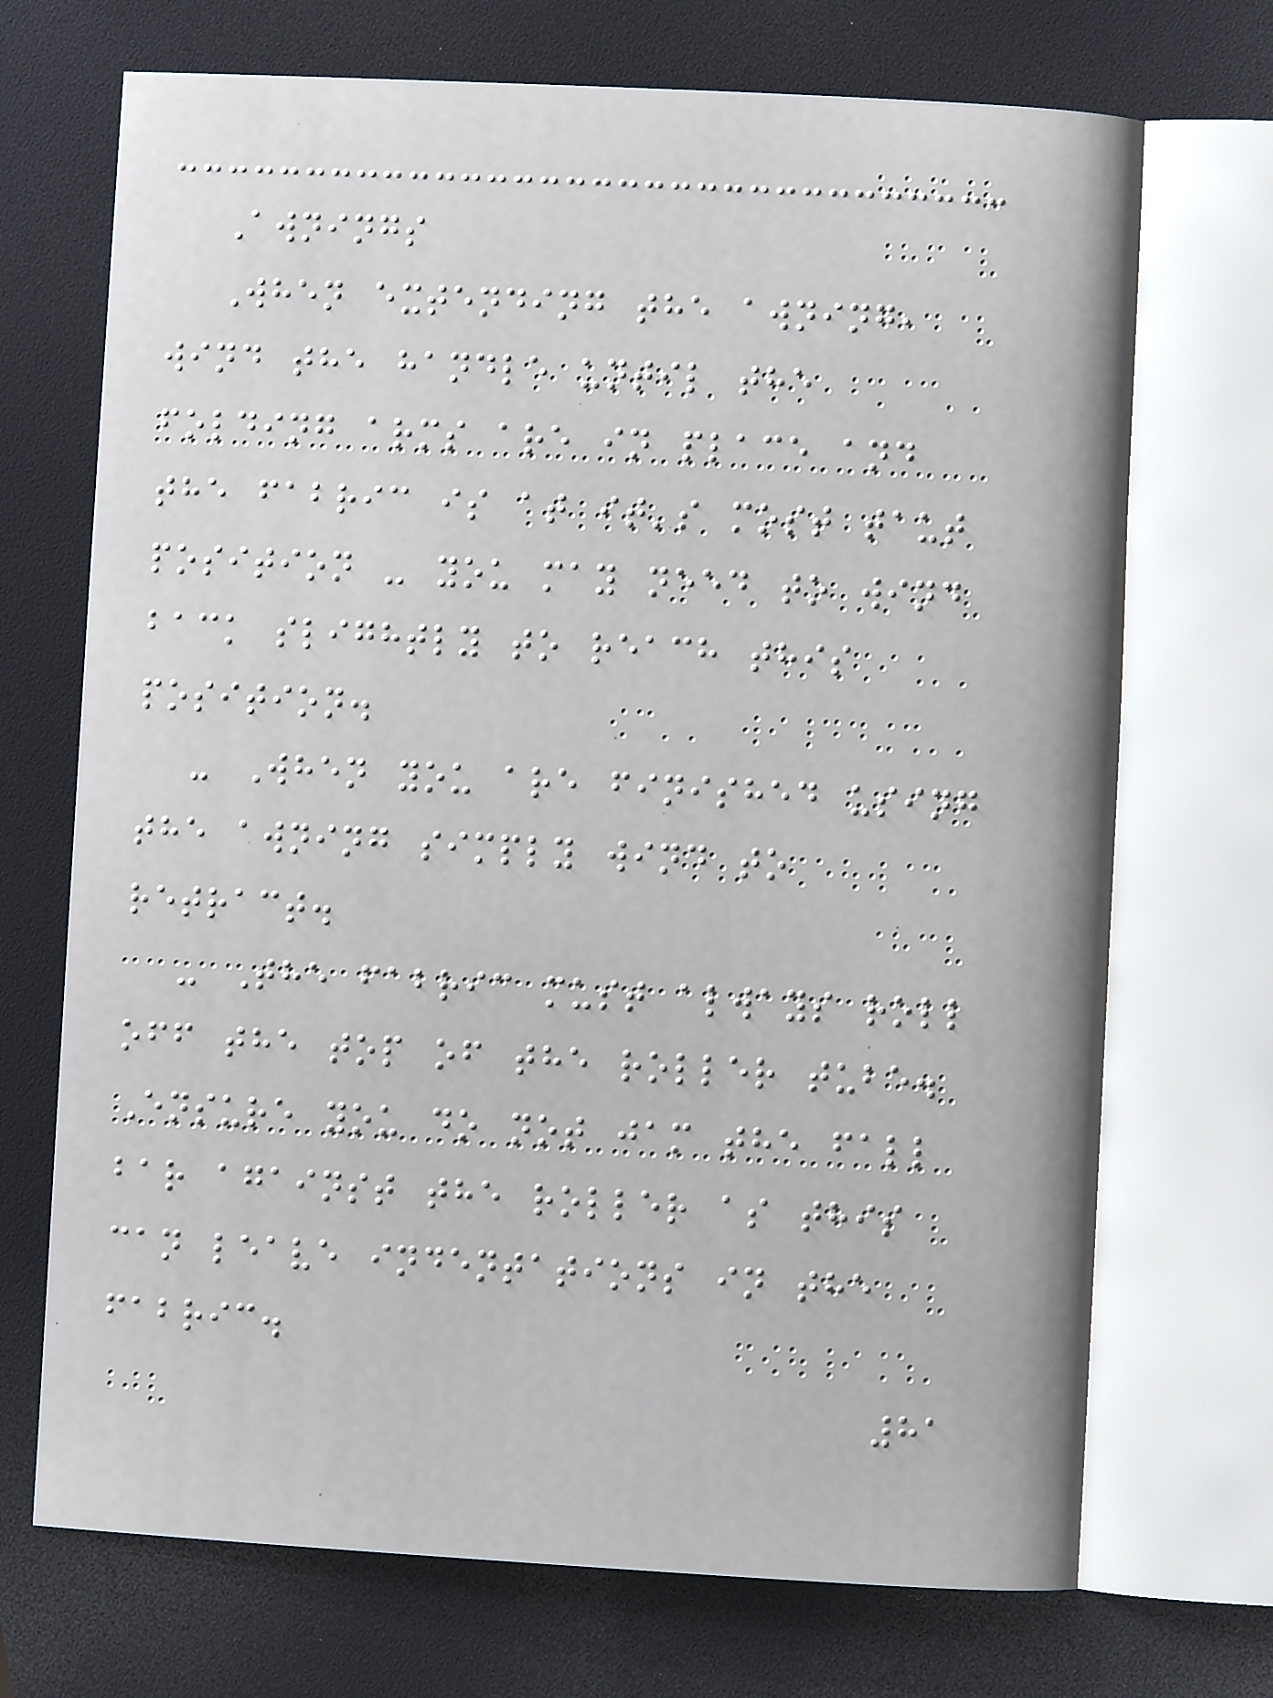Awnings
When extending the awning,
wind the handle until the
folding arms are in place and
the fabric is at it's most taut
position - you may need to wind
back slightly to reach this
position.
- When you are finished using
the awning simply wind to
retract.
- The fabric must always roll
off the top of the roller tube.
Ensure you do not jam the fall
bar against the roller as this
can leave indentations in the
fabric.
81
